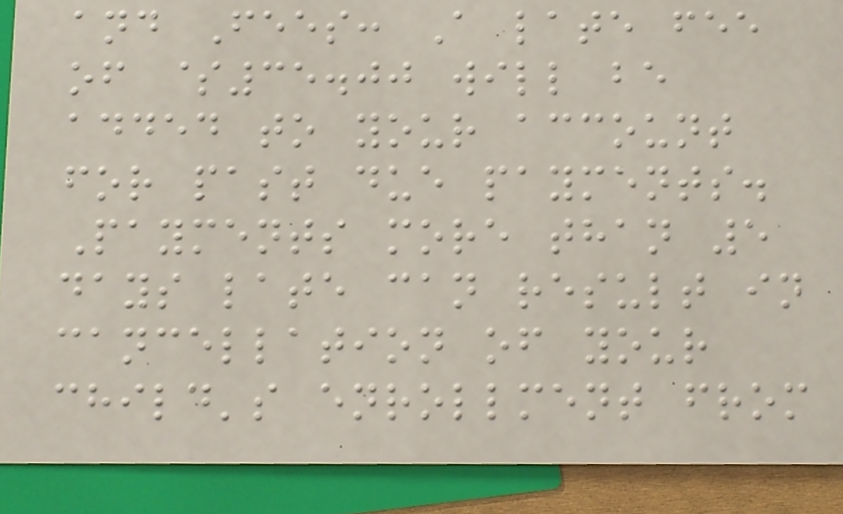and Fees: A late fee
of $35.00 will be
added to your account
for past due payments.
Payments more than 5
days late can result in
cancellation of your
child's enrollment from
